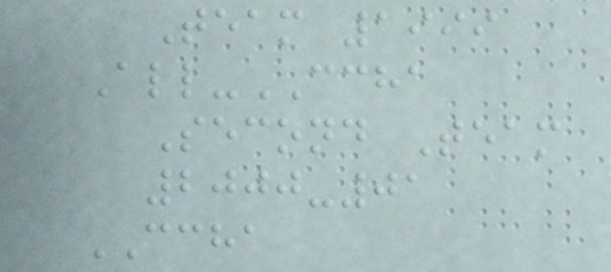Team 1999
All-CCHA
Second Team
2000-01
CCHA
